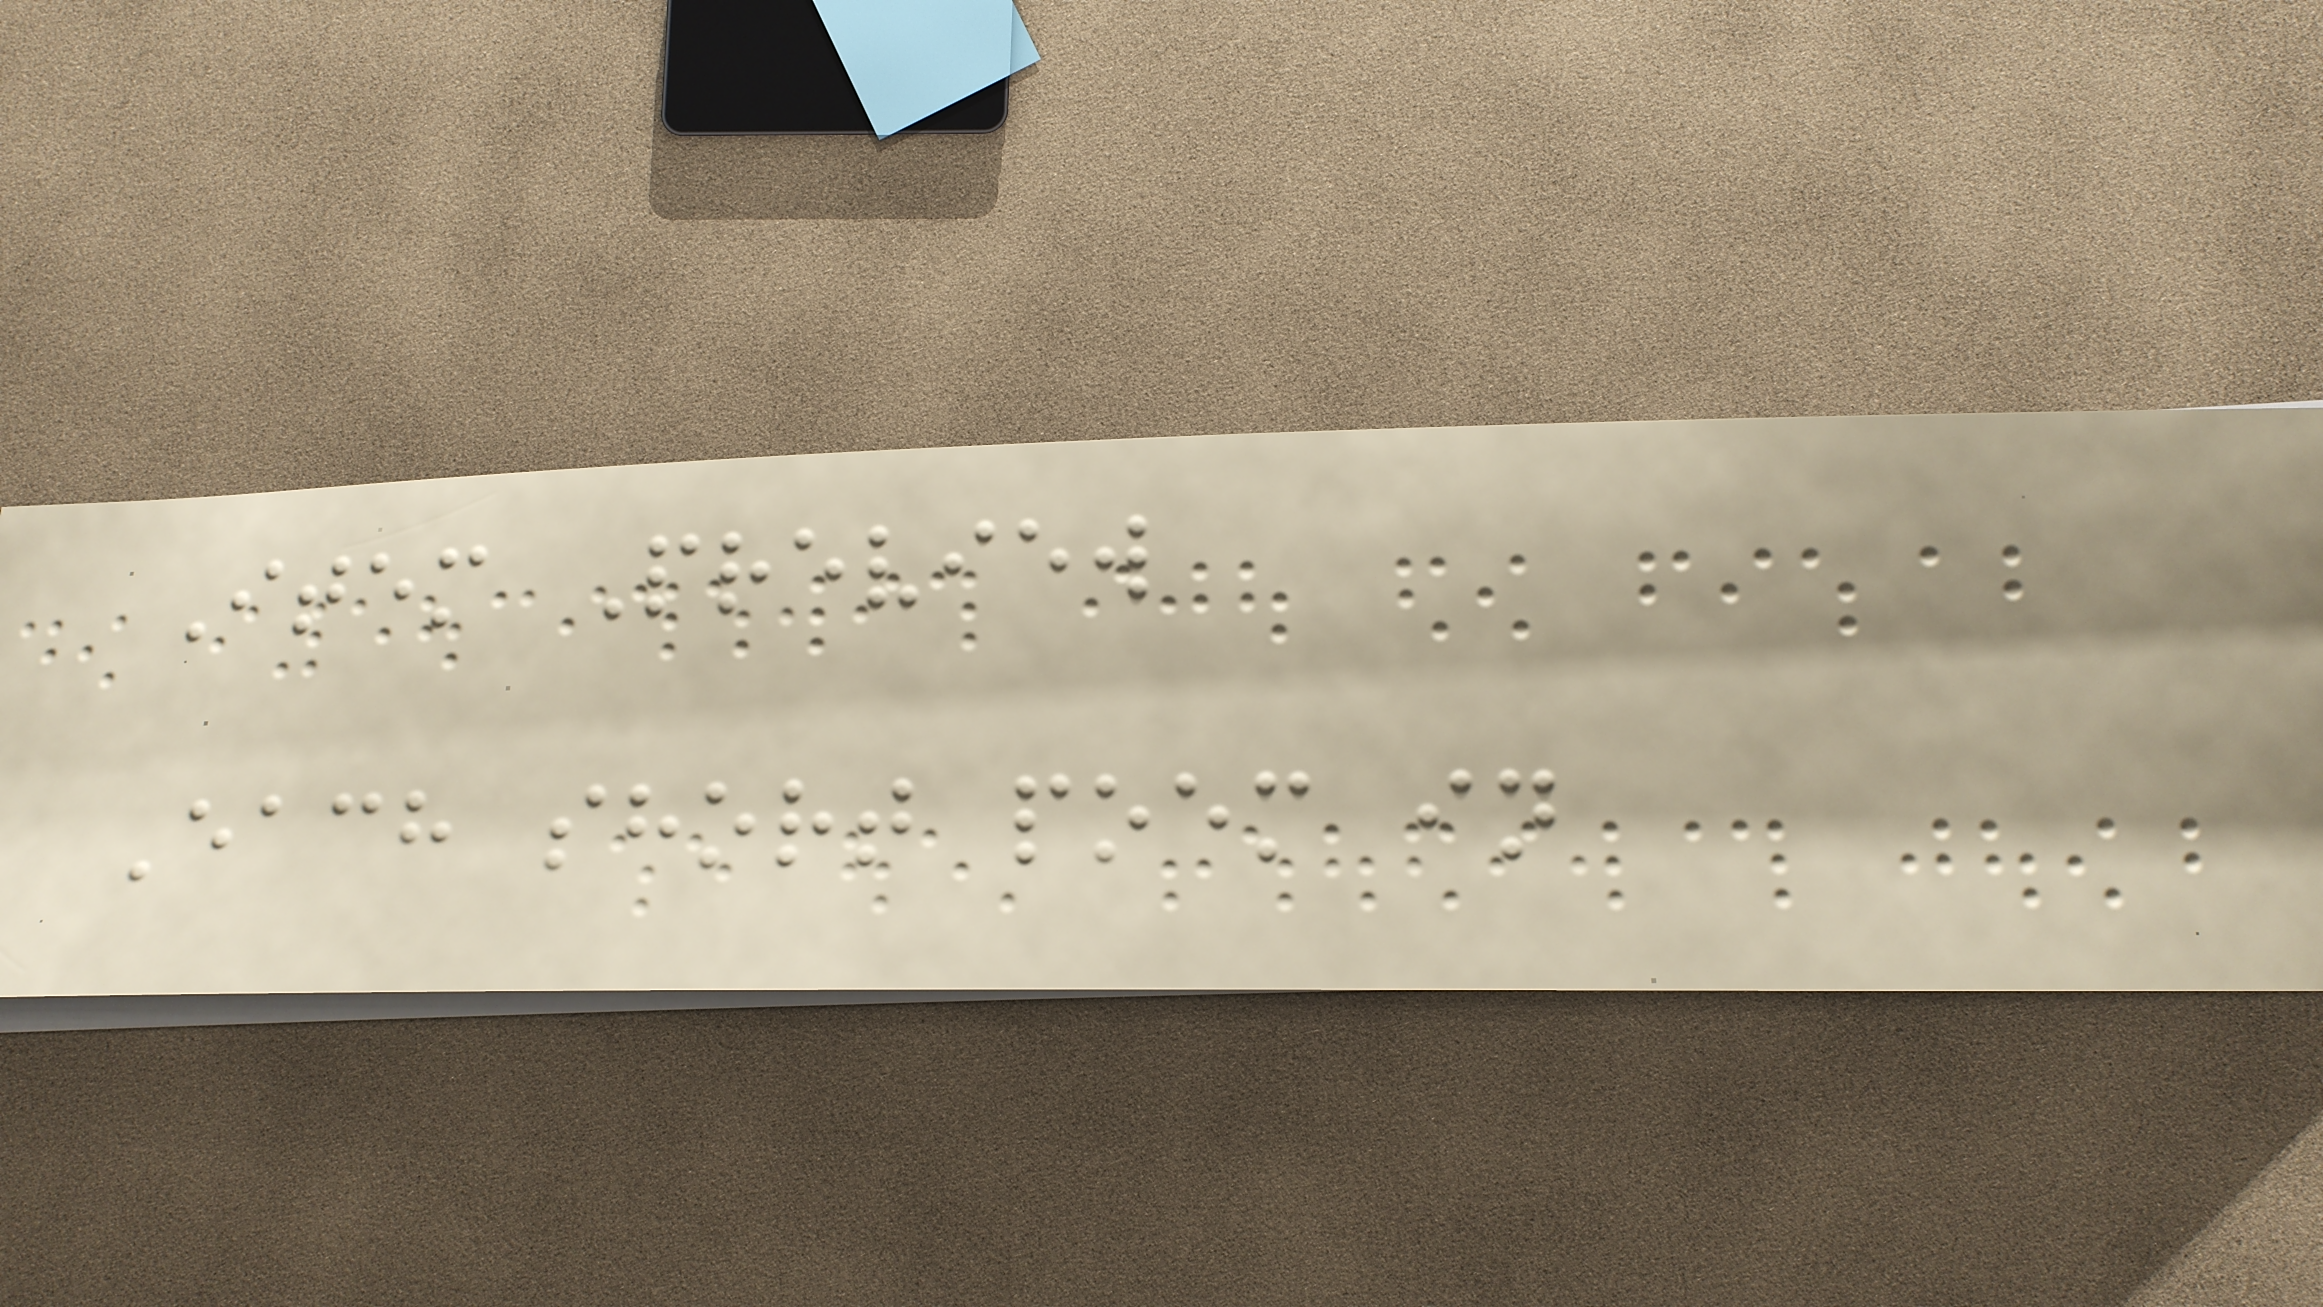Item Preview
Each short poem in
